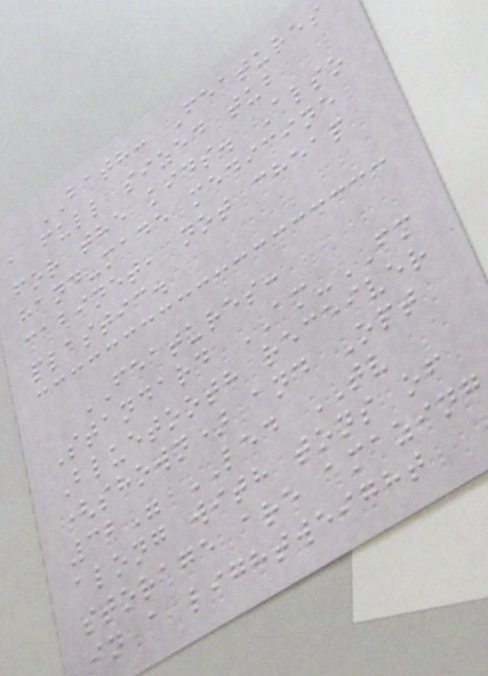BATH: Features
a full sized tub
for the kids. Also
hand-made medicine
cabinet, not cheap
plastic.
FEATURES:
Standard AM-FM
Bluetooth receiver
(shown) and Opt
32" LED TV
along with tons of
storage are amazing
in a lightweight
